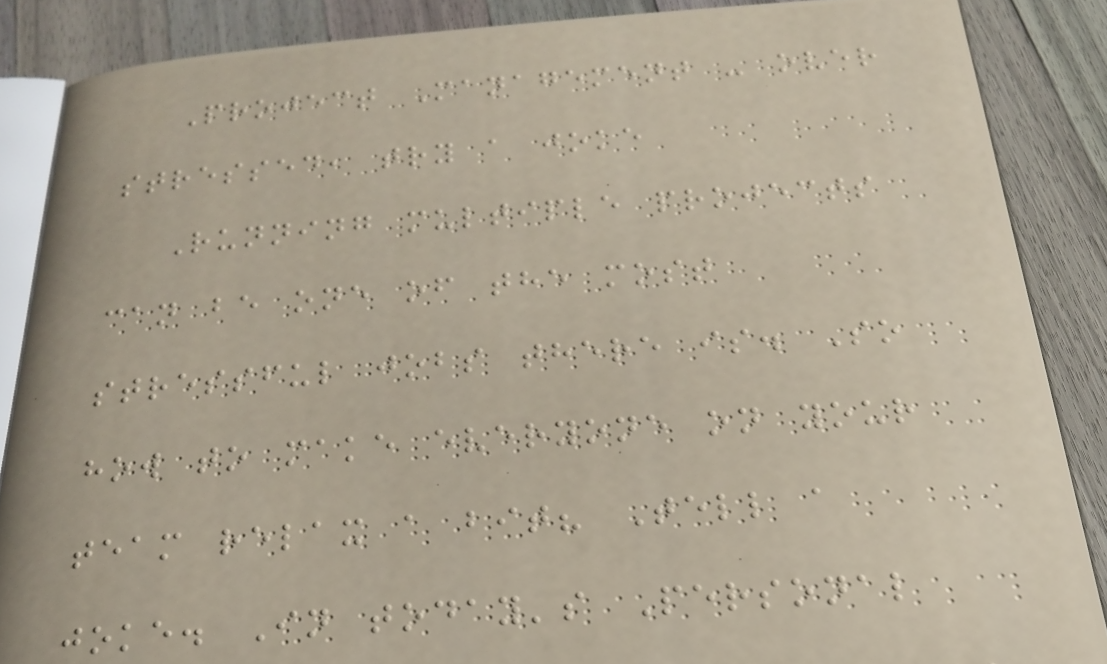Project Management - over
stressed, try a joke
Running multiple projects
can be one of the most
stressful jobs there is. So
how to make everyone on your
team relax a bit? Tell a
joke. In today's Personal
